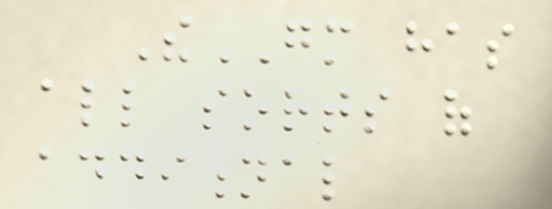TheGM has
all sorts of
additional
